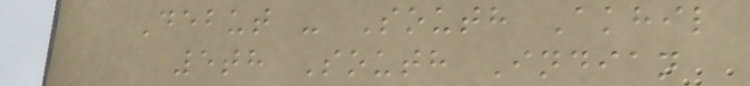Debut - South Akhil
5th South Indian
